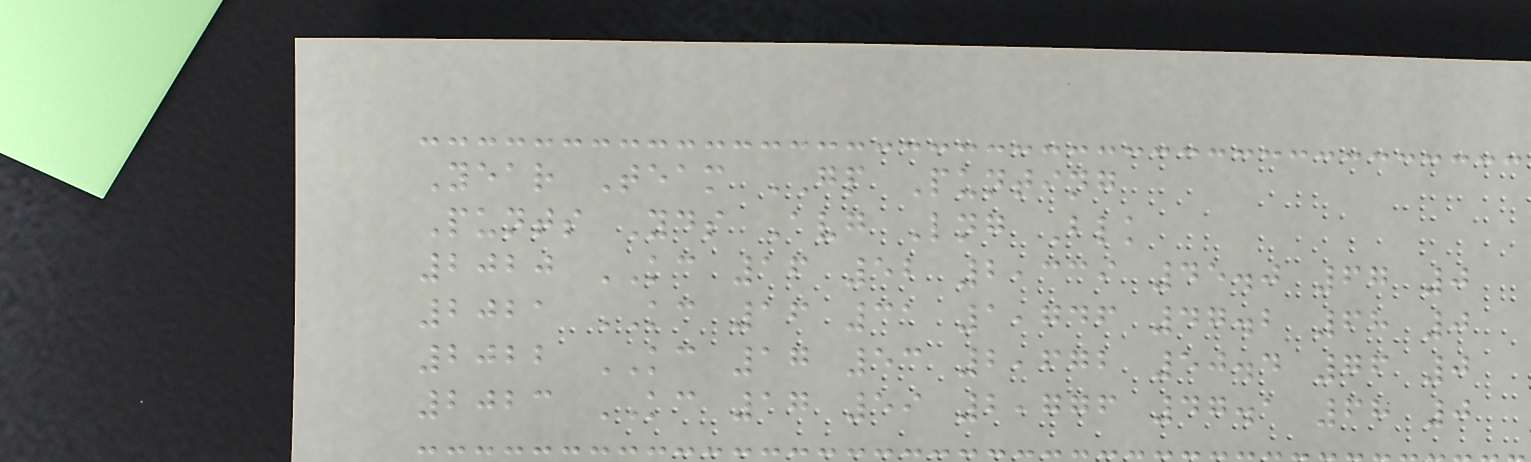Year Team GP Punting
Punts Yds Avg Lng Blk
2020 KC 16 52 2,339 45.0 67 0
2021 KC 16 31 1,746 47.2 68 0
2022 KC 17 53 2,672 50.4 76 0
2023 KC 17 59 2,776 47.1 68 0
